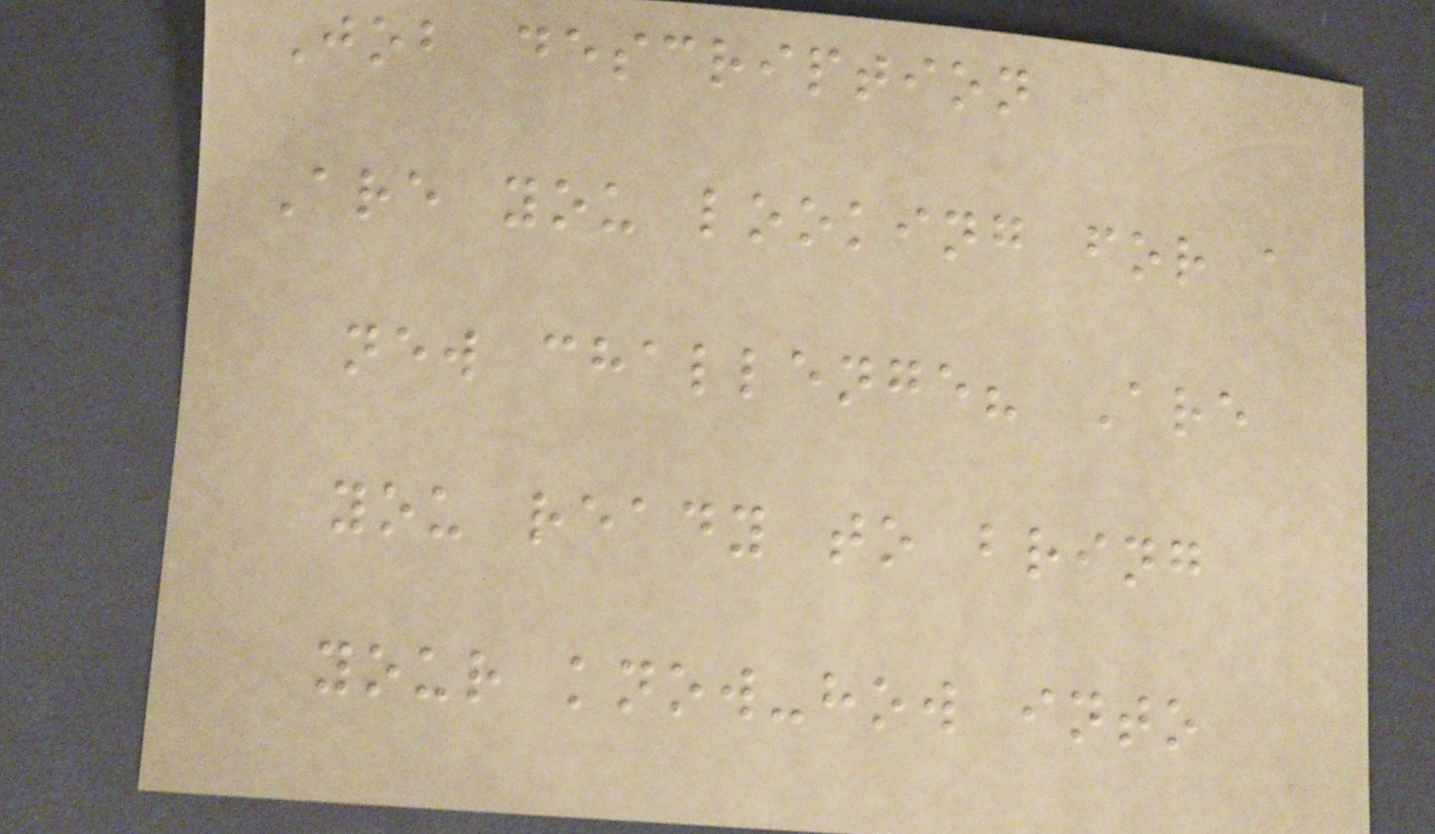Job description
Are you looking for a
new challenge? Are
you ready to bring
your know-how into
